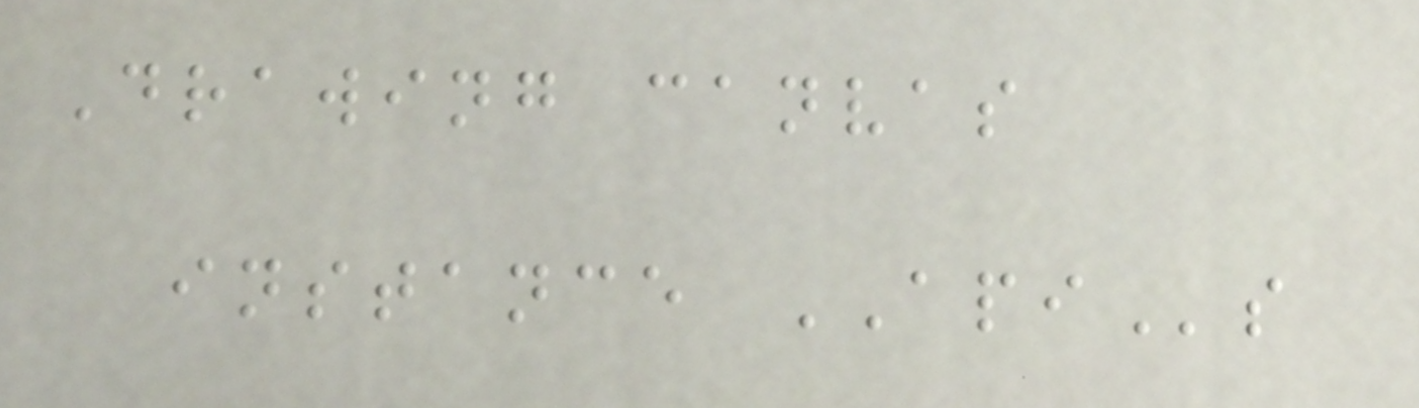Drawing canvas
instance APIs
